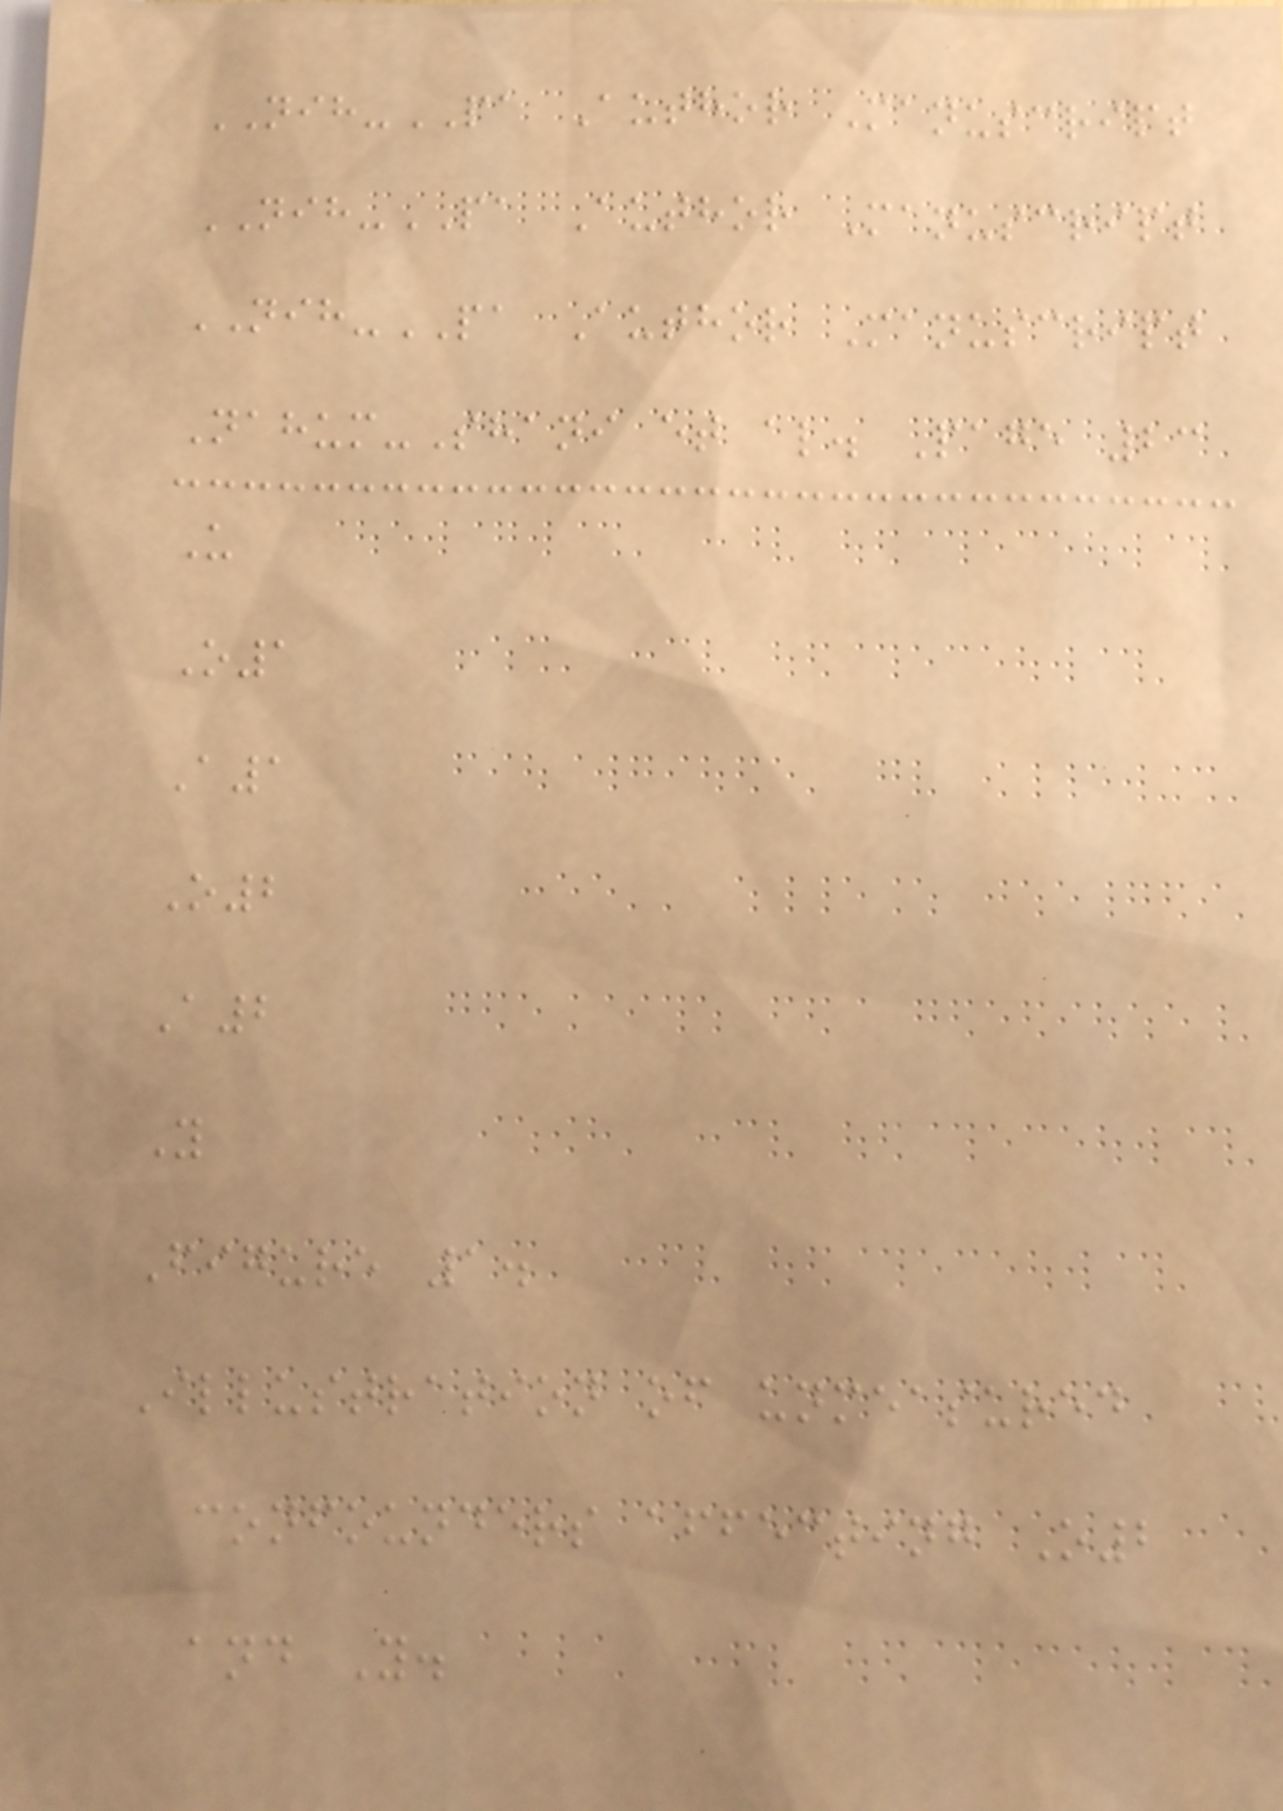NIH-PA Author Manuscript
NIH-PA Author Manuscript
NIH-PA Author Manuscript
Nahum-Shani et al. Page 23
U
O1
A1
O2
A2
Y
Figure 1.
Illustration of unmeasured
confounders affecting O2
and Y.
